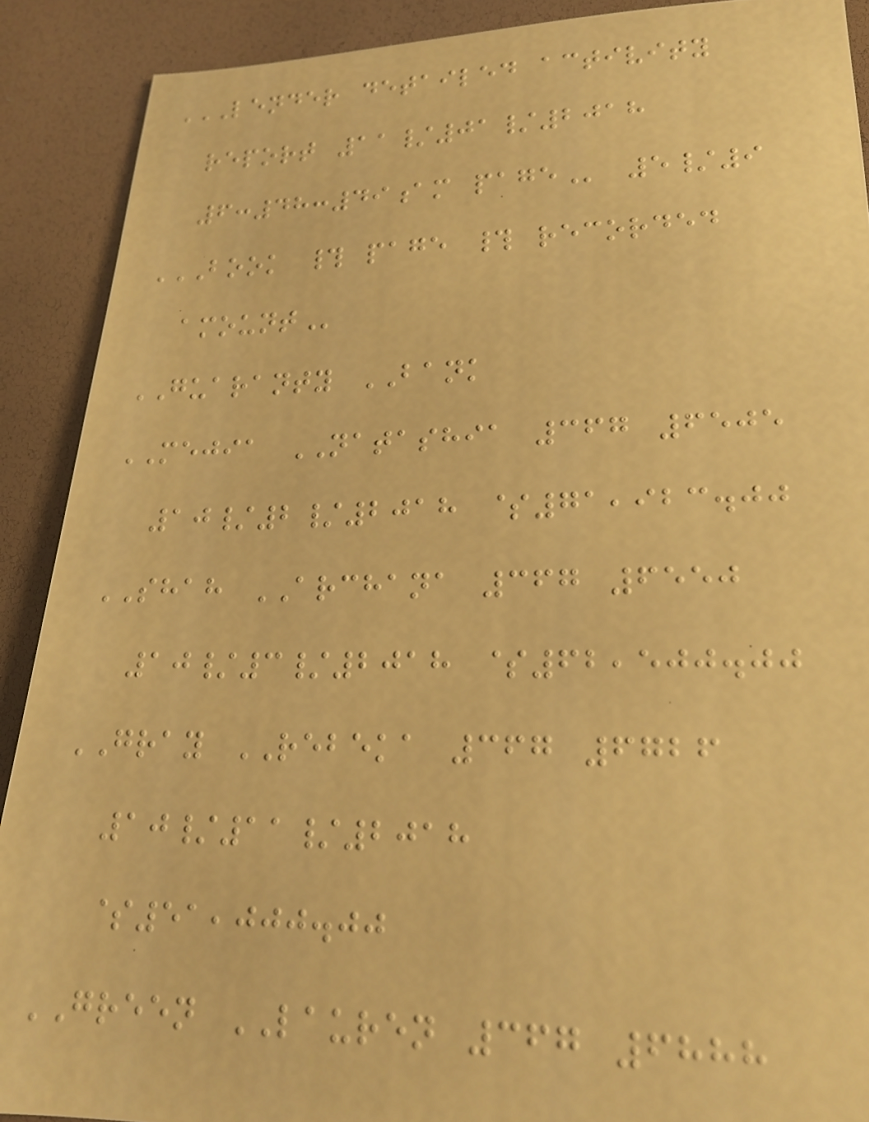LENDER DETAILED ACTIVITY
REPORT 11/01/2018
6:48:49AM PAGE 5/9
BOOK # PAGE # RECORDED
AMOUNT
GUARANTY BANK
MEJIA NATASHIA 367 6505
10/2/2018 $71,923.00
SHAH ARCHANA 367 6550
10/3/2018 $62,500.00
GRAY REBEKA 367 6726
10/11/2018
$51,000.00
GREEN LAUREN 367 6888
